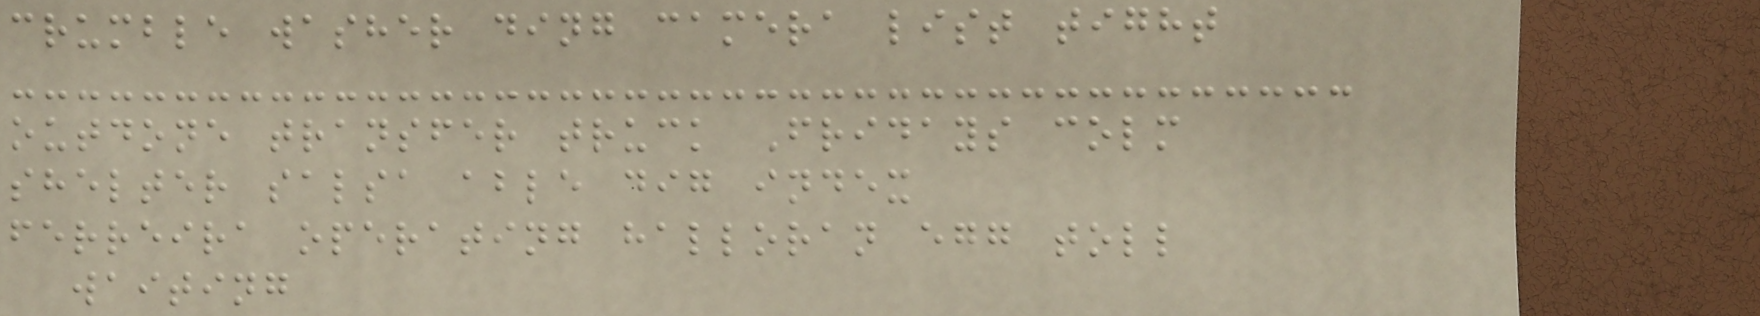crumble washer ding camera list tight
outdone transfer truck Fridays colm
shelter salsa able dig index
ferreira operating halloran egg toll
waiting
